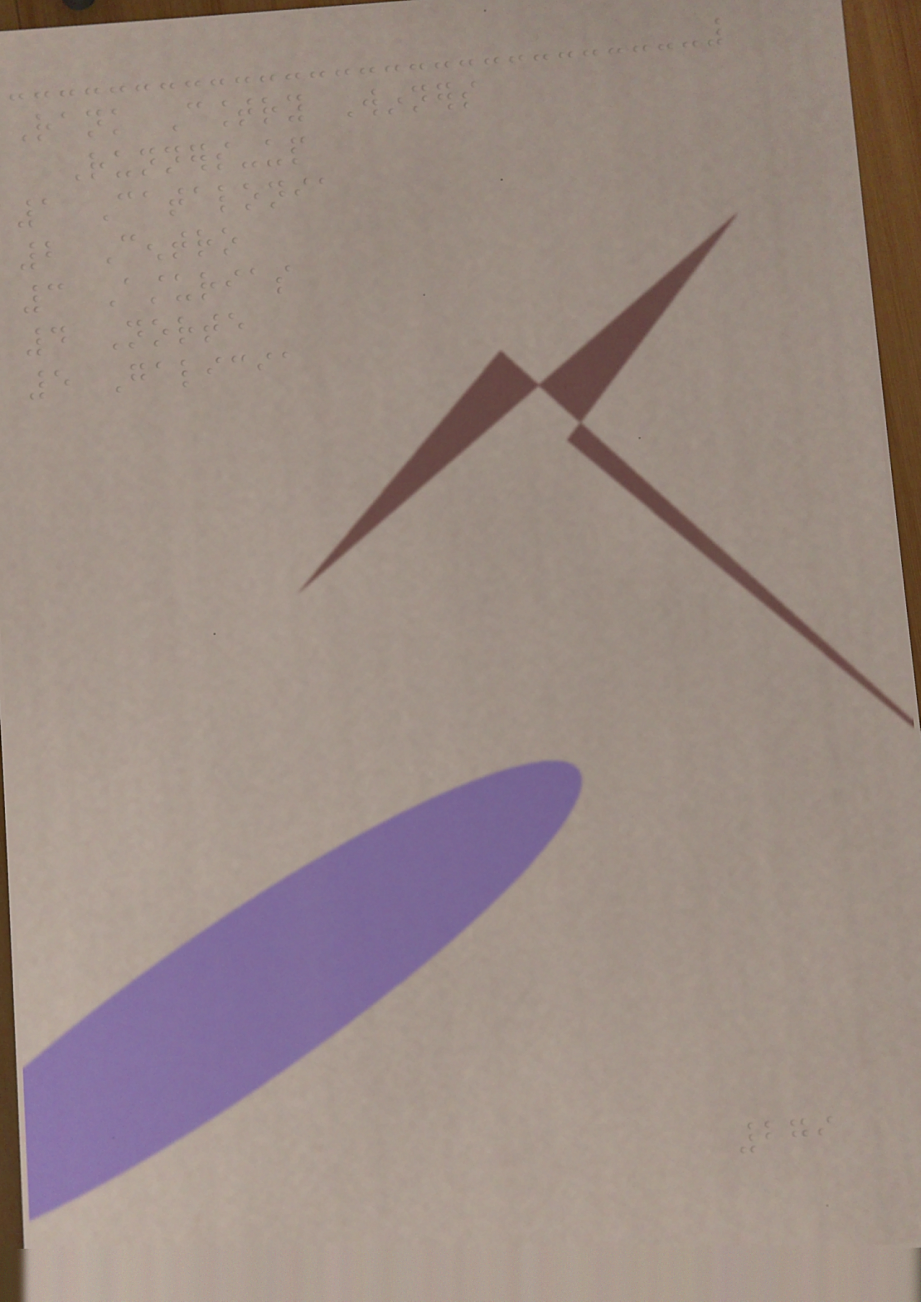Rank Country Winners
Runners-up
1 Catalonia
2 Centro
3 Asturias
4 Norte
5 Galicia
279
